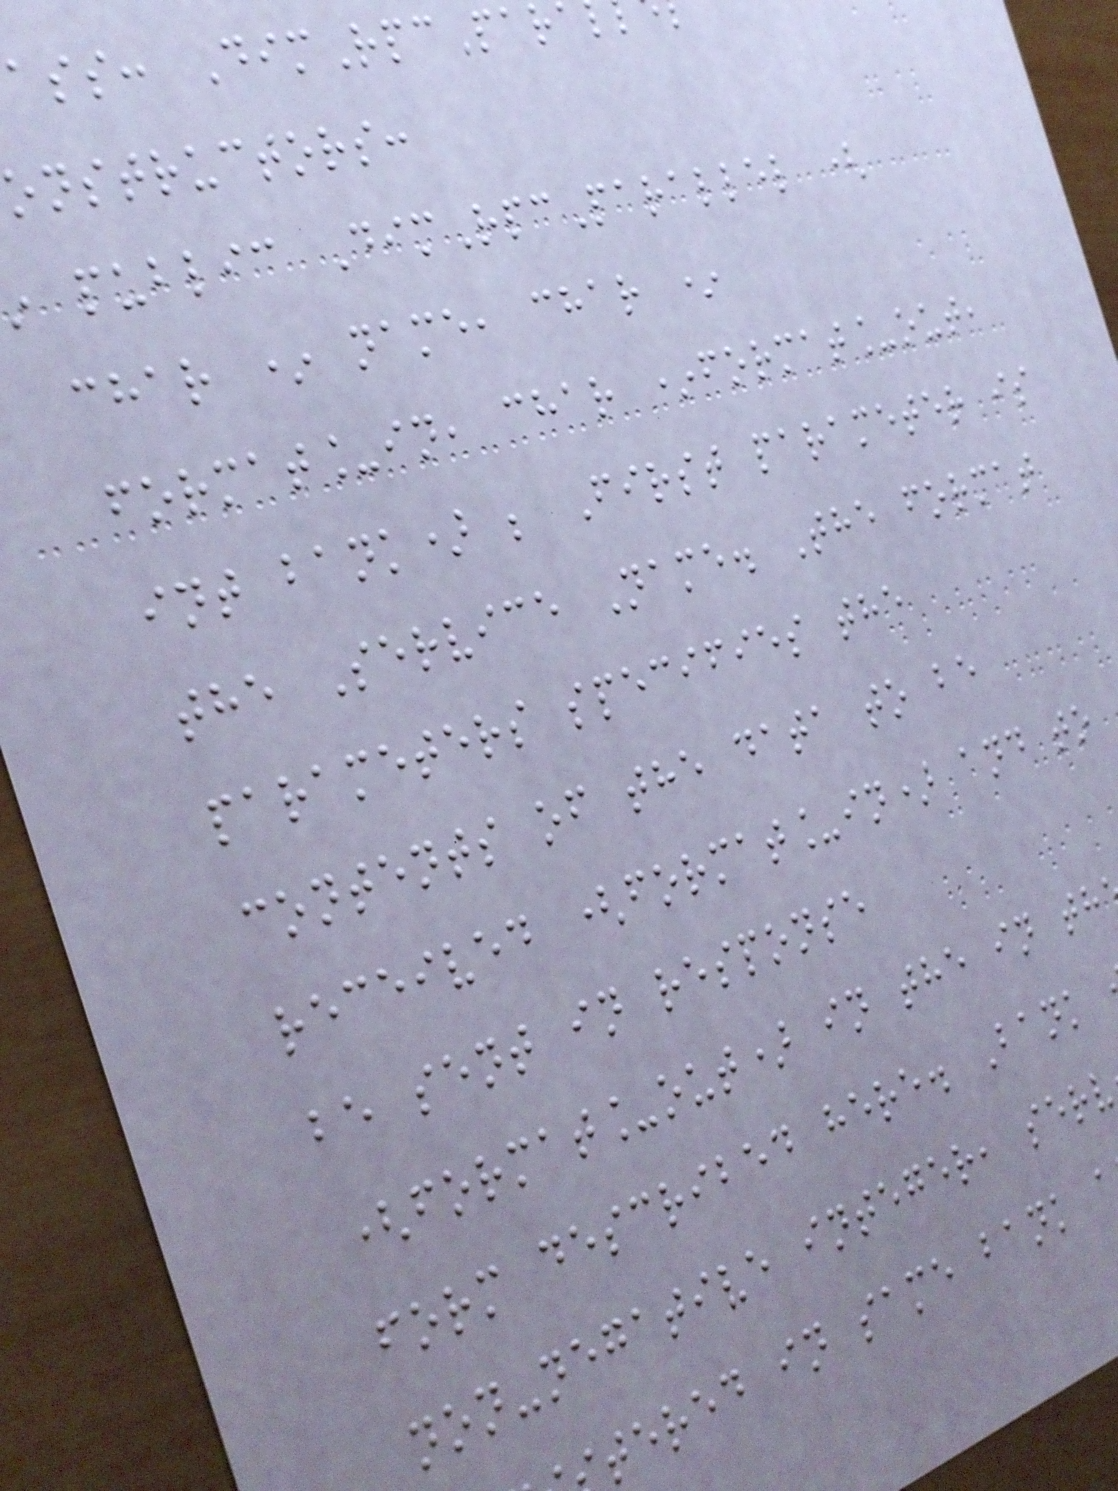ass: DimRpcPara
onstructors:
public DimRpcParallel (
char * name, char *
format_in, char *format_out,
int bank) ; First parameter is
the Service Name. The format
parameters specifies the
contents of the data to be
received (format_in) and to
be sent in response
(format_out) in the in th
form described here. Bank
non-negative integer, serv
tered in same bank
